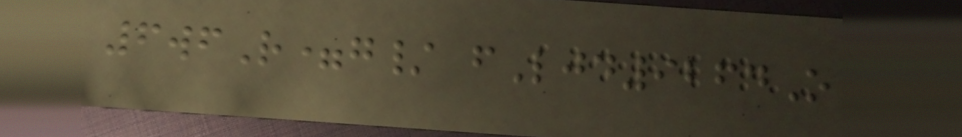6wfR=g/ fLjd9264O
